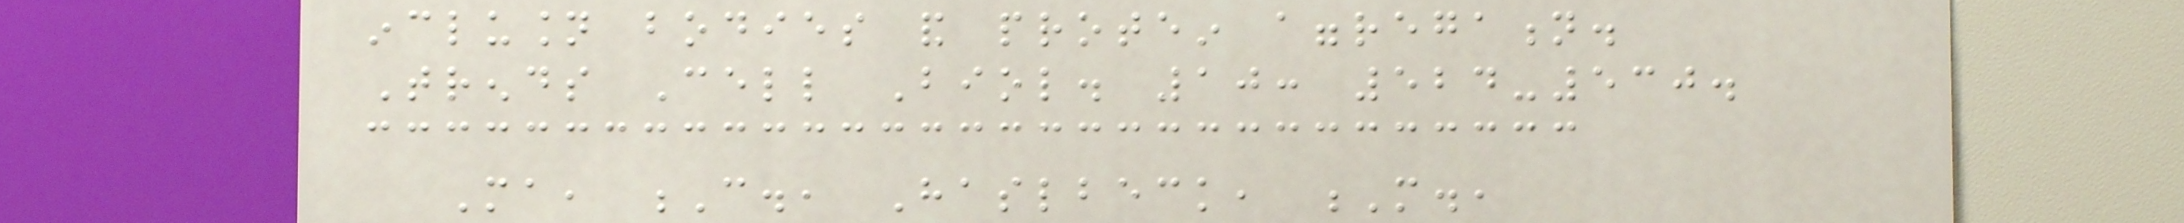inclusion bodies and protein aggregation.
Trends Cell Biol. 10: 524-530.
Ma, C., Haslbeck, M.,
